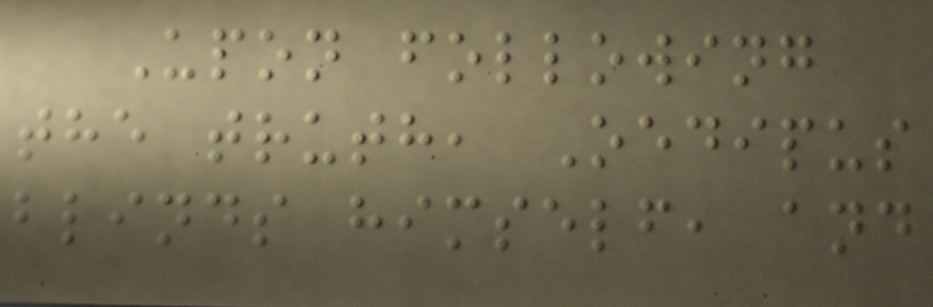Upon following
the truth, Oedipus
blinds himself, and
